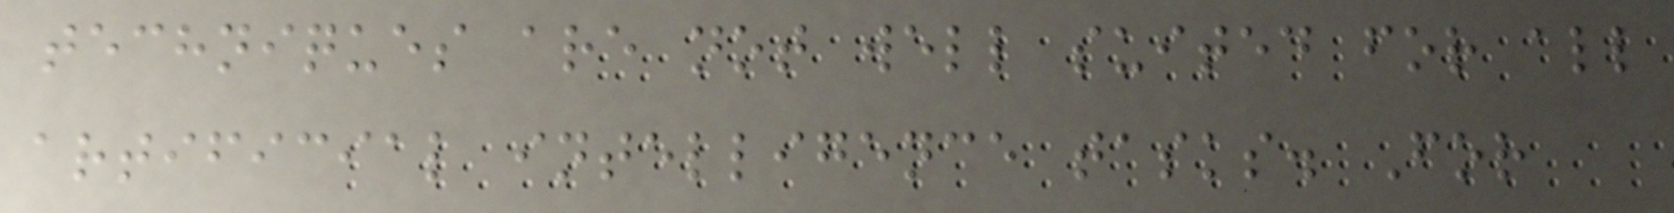techniques are not well suited for all
artificial intelligence tasks. For
